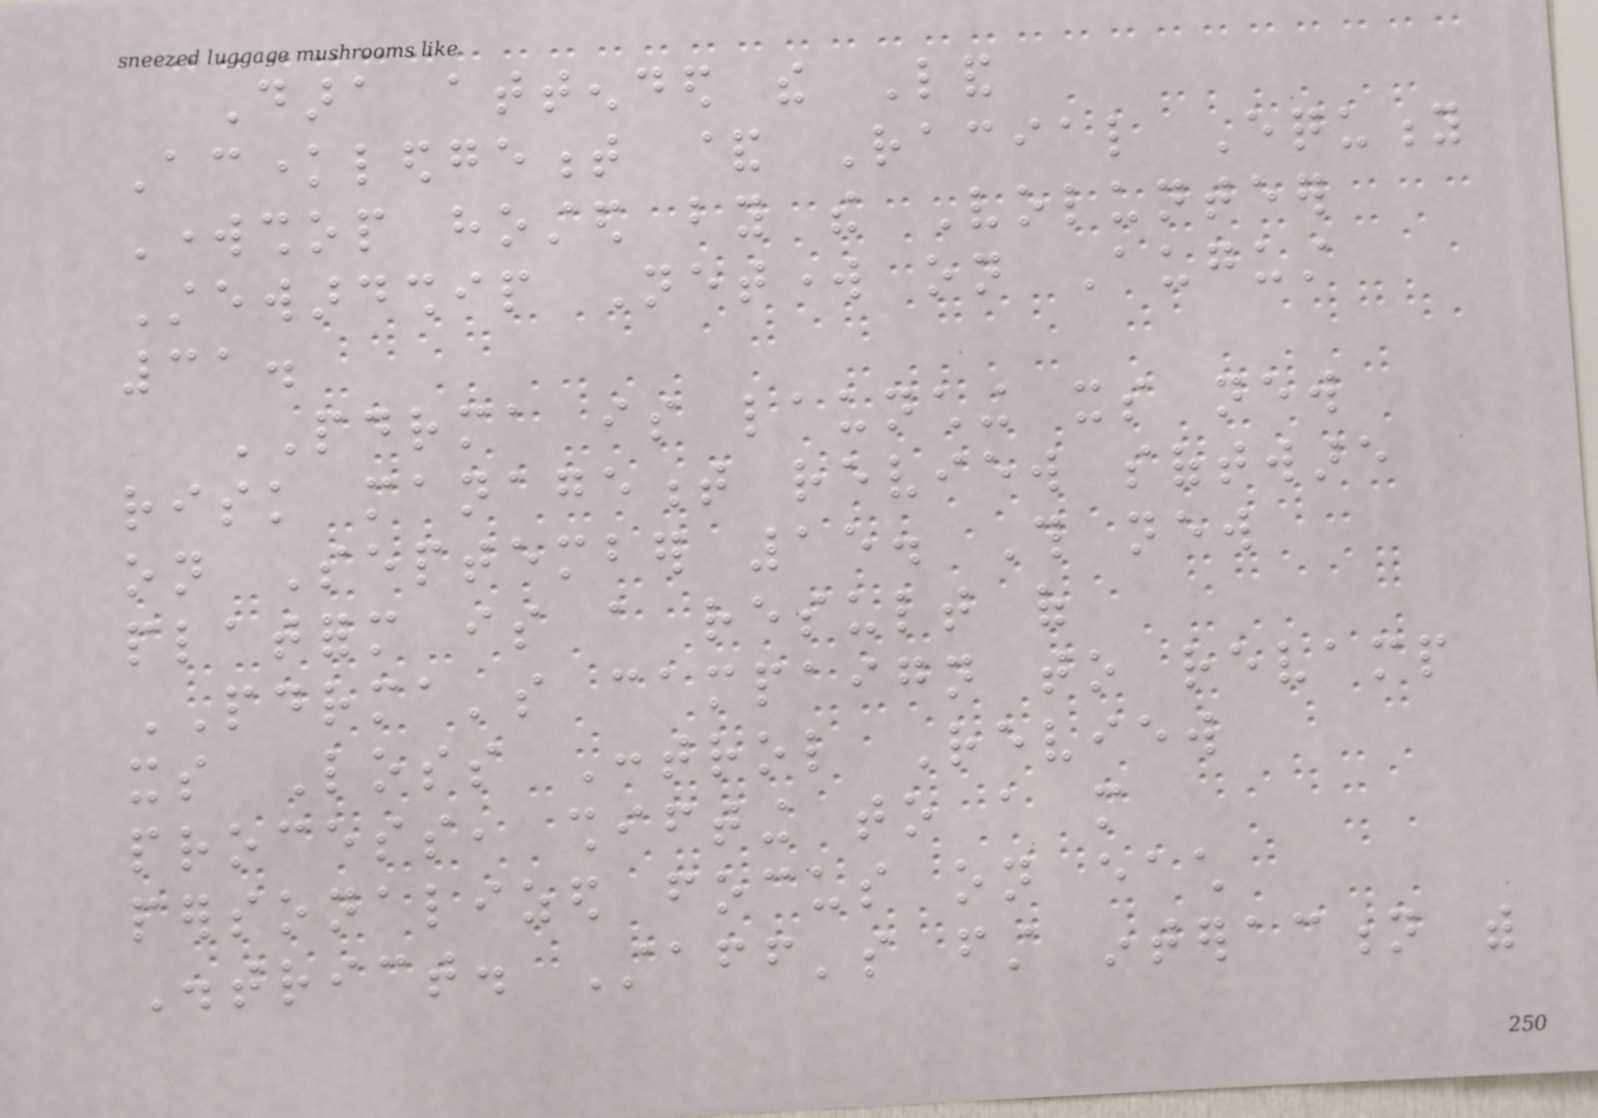Dara attended the Land
Acknowledgement & Racial Equity
Workshop hosted by the Volunteer
Stewardship Network on August
31.
PDRMA is launching its new
risk management review software
on September 15. This new
platform is a result of
PDRMA's campaign to revamp
its Loss Control Review
process, shifting to a more
personalized focus on each
District. Staff's first interaction with
